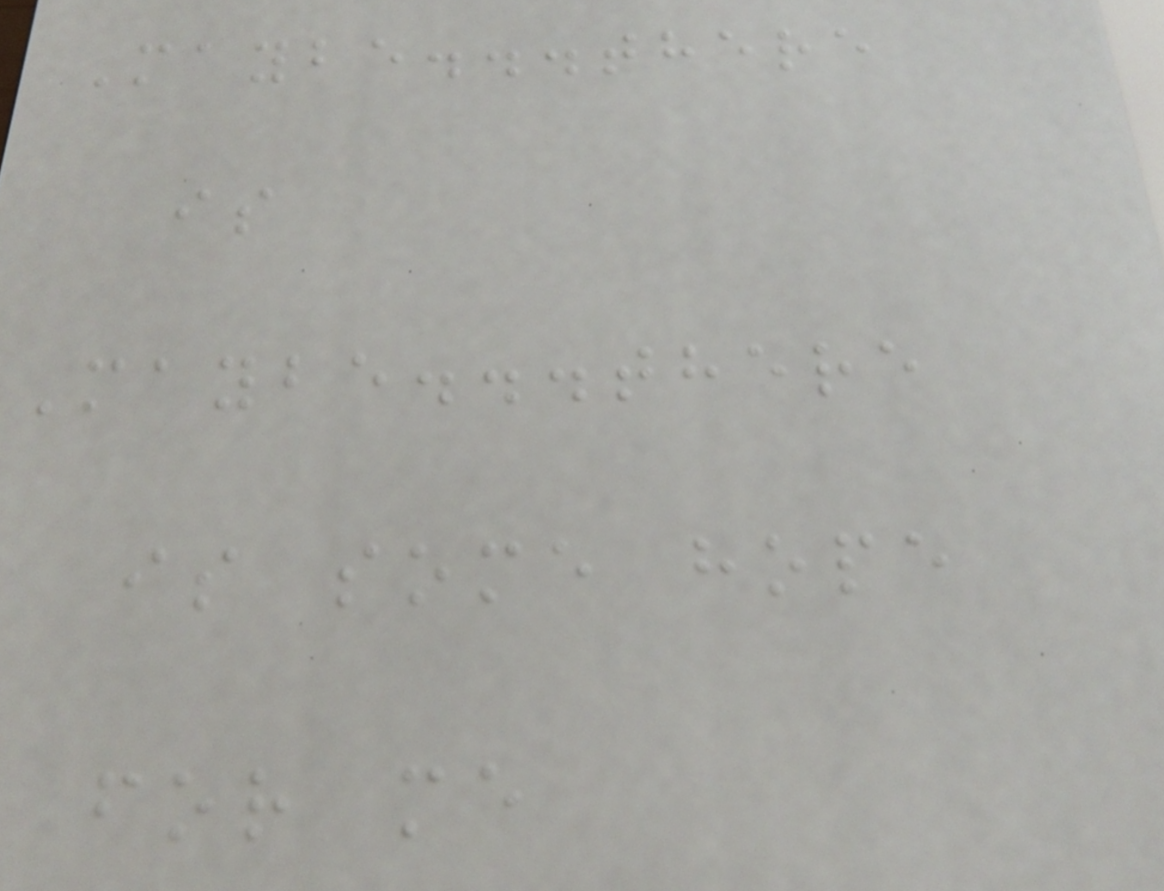Maybe...there
is
Maybe...there
is some hope
for me
